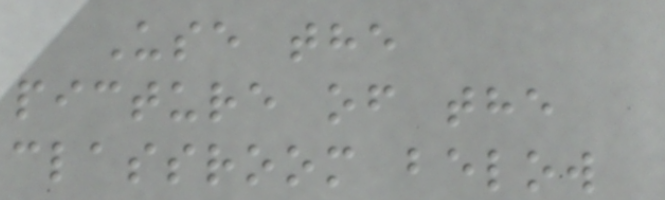Use the
picture of the
classroom below
